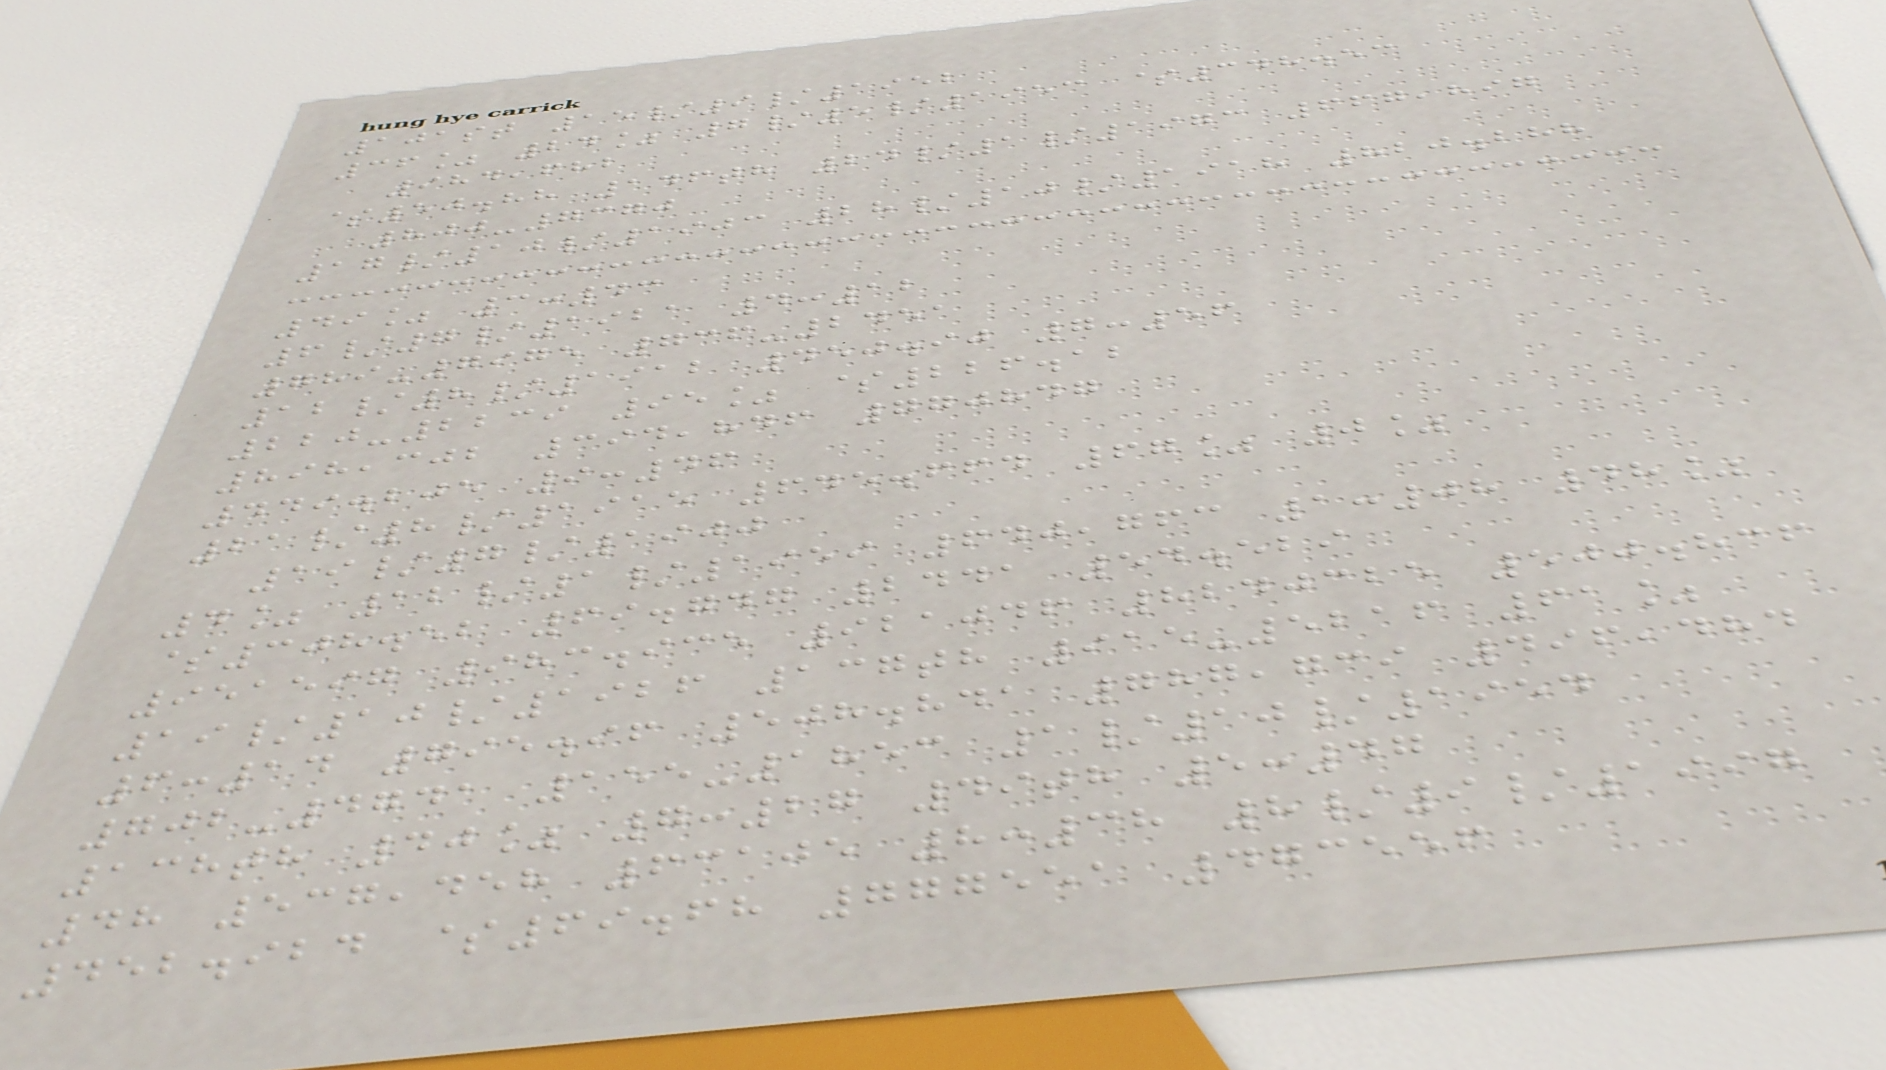101st 15/9/1952
36% 24% 7/5/1953 $348.53
984,682
$50.88 146th 24/1/1973 667,897
800-7370
17/10/1903 28/10/1918 820.288
49% 3:43
6/7/1921 4:12
789-7975 736-2451
12/8/1912 450.90 7:56
220-2239 95% $226.12
898,302 394,846 770847
449.205 9:46
21/8/1915 645.664 67% 0%
19/7/1900
4% 12/1/1959 640,763 1:08 48%
$308.52 69.747 2441 54.529
951597 983.935 921046 8240325 500.836
19/10/1926 137th 915-5216 61%
6:14 795.96 508.841 787,739 496,484
702-4741 155-1853 1/10/1954
138th 40% 7:27 49th 5:47
48 537,458 63105 8:38 8/9/1997
452.924 $69.68 777551 473556
